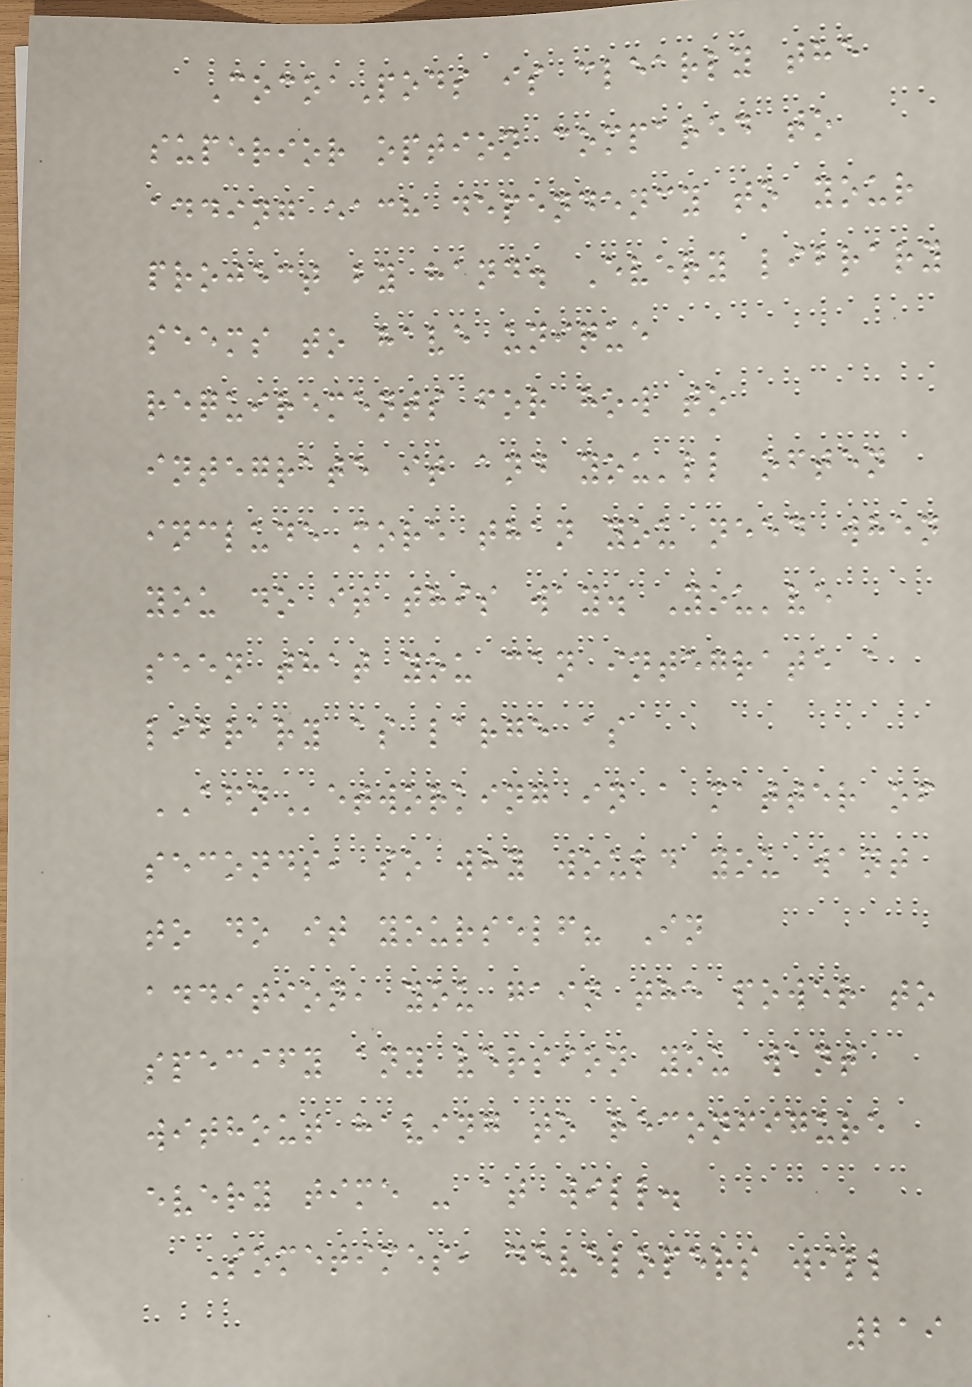CocoaPods is clearly the
superior option compared to
adding each dependency to your
project by hand. Every library
seems to have unique
requirements for how to
integrate it and you'll often
include more than you need when
you do it this way. You've
seen that you can integrate a
library as large as
AFNetworking in a matter of
seconds, so why would you want
to do it yourself? In
addition, you gain the power to
specify any version you want
without having to reconfigure
every time - at will.
Sometimes, developers will
219
